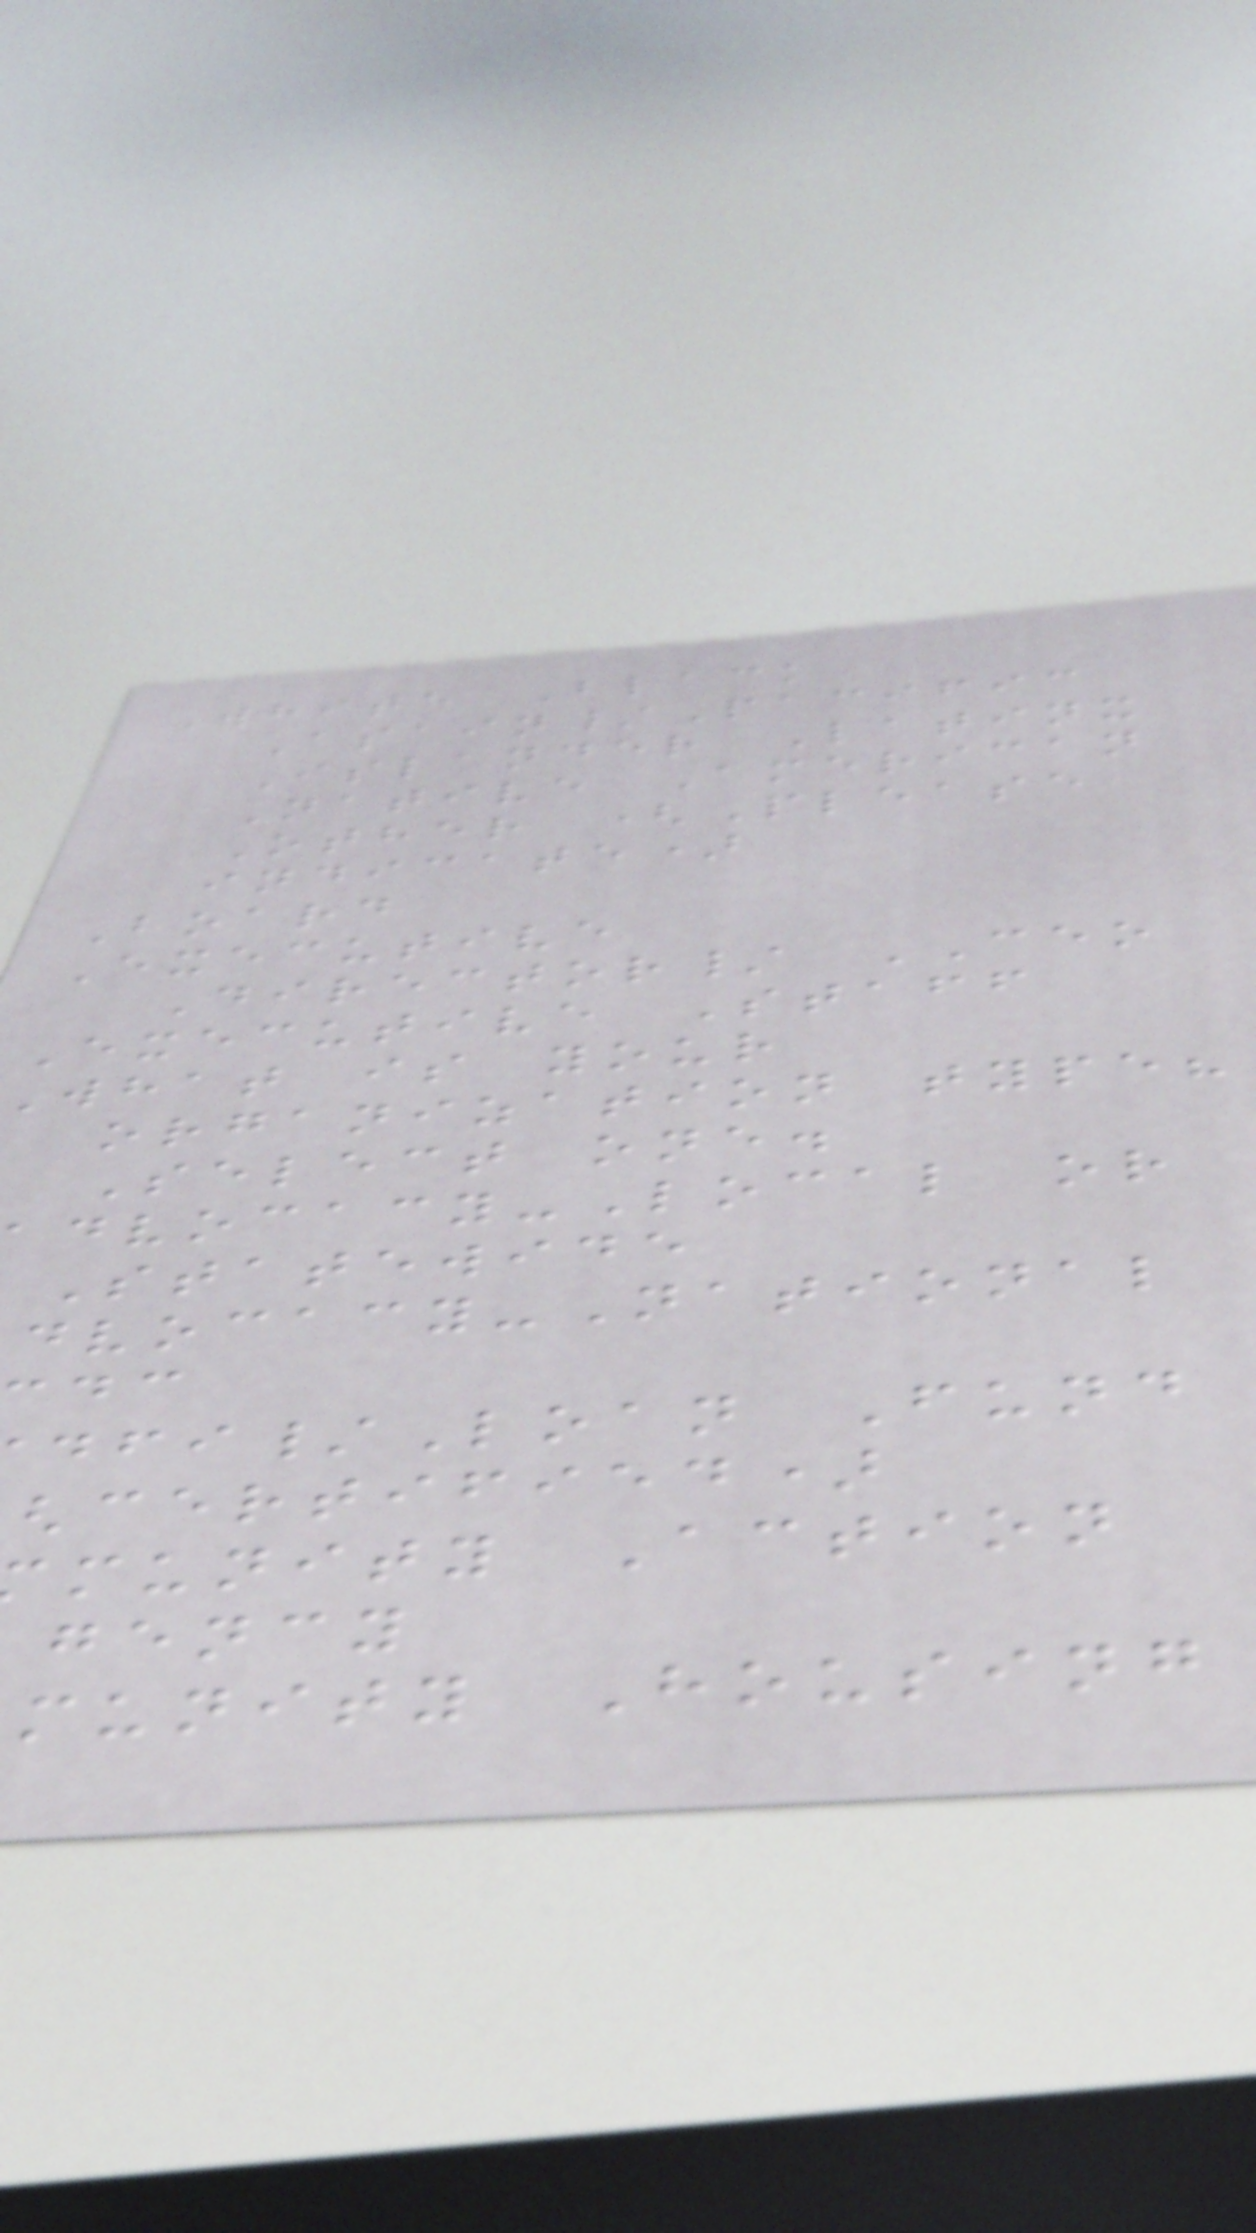White Black
Asain/Pacific
Islander Latinx
Native American
Other (Please
indicate)
Board
Executive
Director/ CEO
Executive Staff
what is your
organization type?
Select one.
dvocacy-Local or
Statewide
dvocacy-National
/Loan Fund
certified)
munity Action
gency
munity Housing
